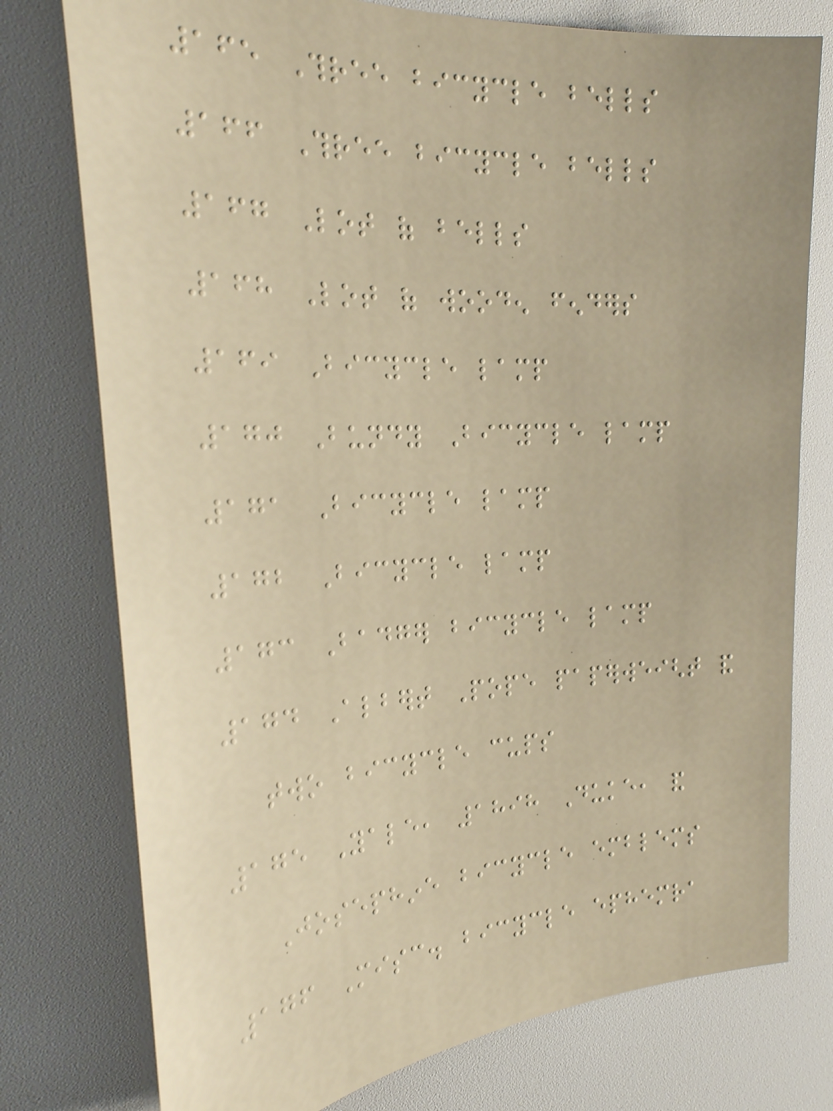165 Three bicycle bells
166 Three bicycle bells
167 Lot of bells
168 Lot of wooden fenders
169 Bicycle lamp
170 Bundy Bicycle lamp
171 Bicycle lamp
172 Bicycle lamp
173 Badger bicycle lamp
174 Albert Pope paperweight and
two bicycle cups
175 Yale, 1898 Duke, and
Josephine bicycle emblems
176 Misc. bicycle ephemra
